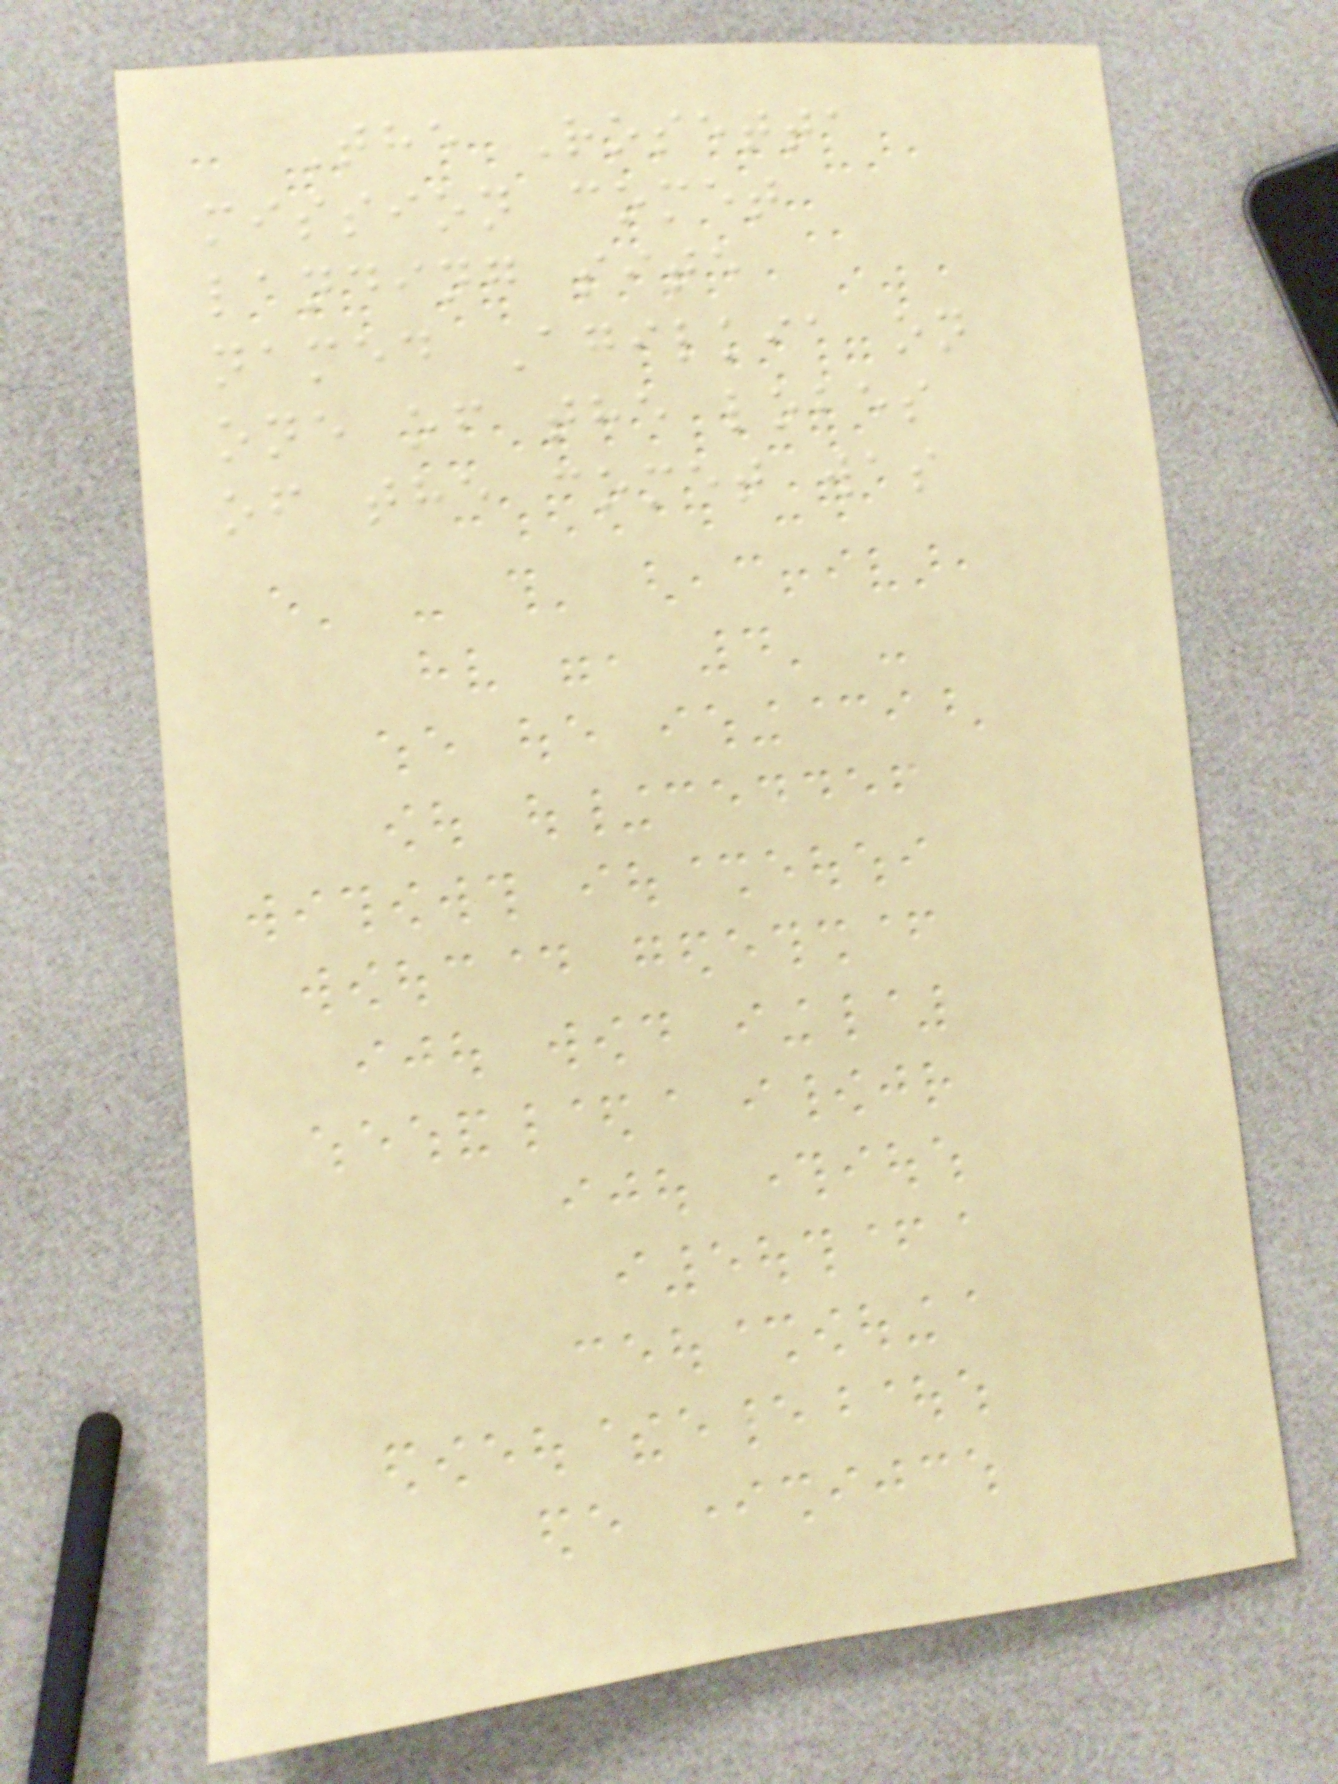The Rosetta
mission comet
landing site
named Agilkia on
one of the lobes
of the comet was
